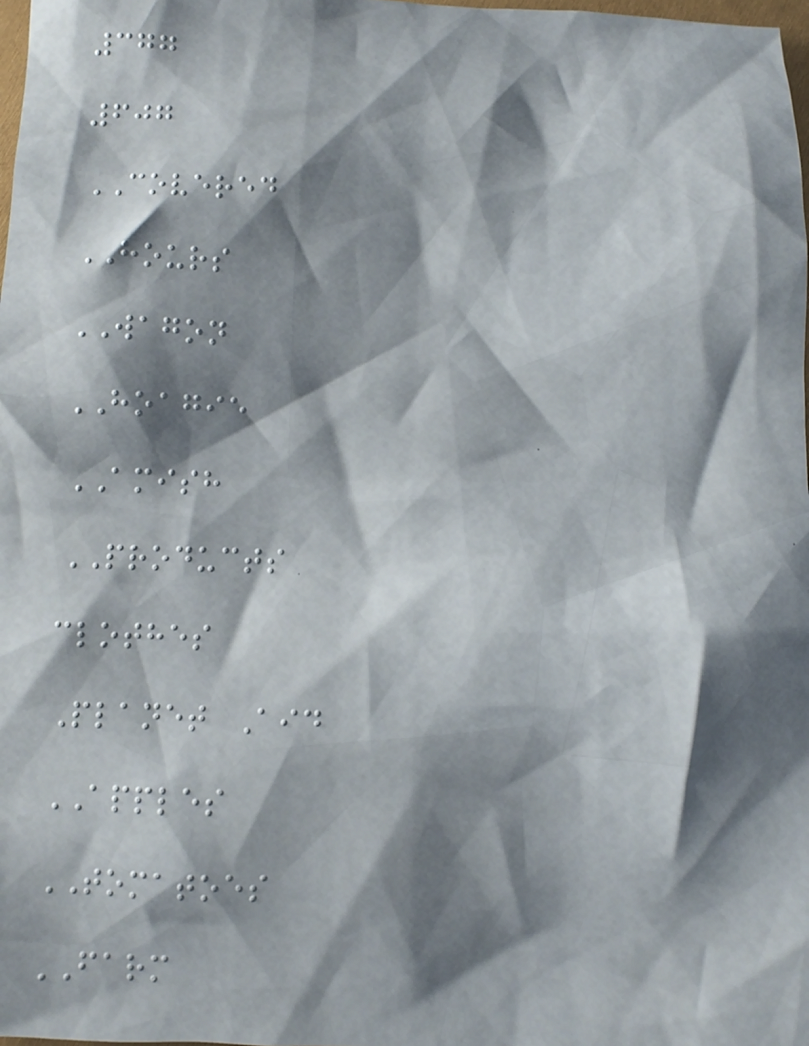377
607
COVERED
HOURS
WAGON
HOAGIE
AMISH
PRODUCTS
clothes
Planet Aid
APPLES
TOMATOES
FARM
